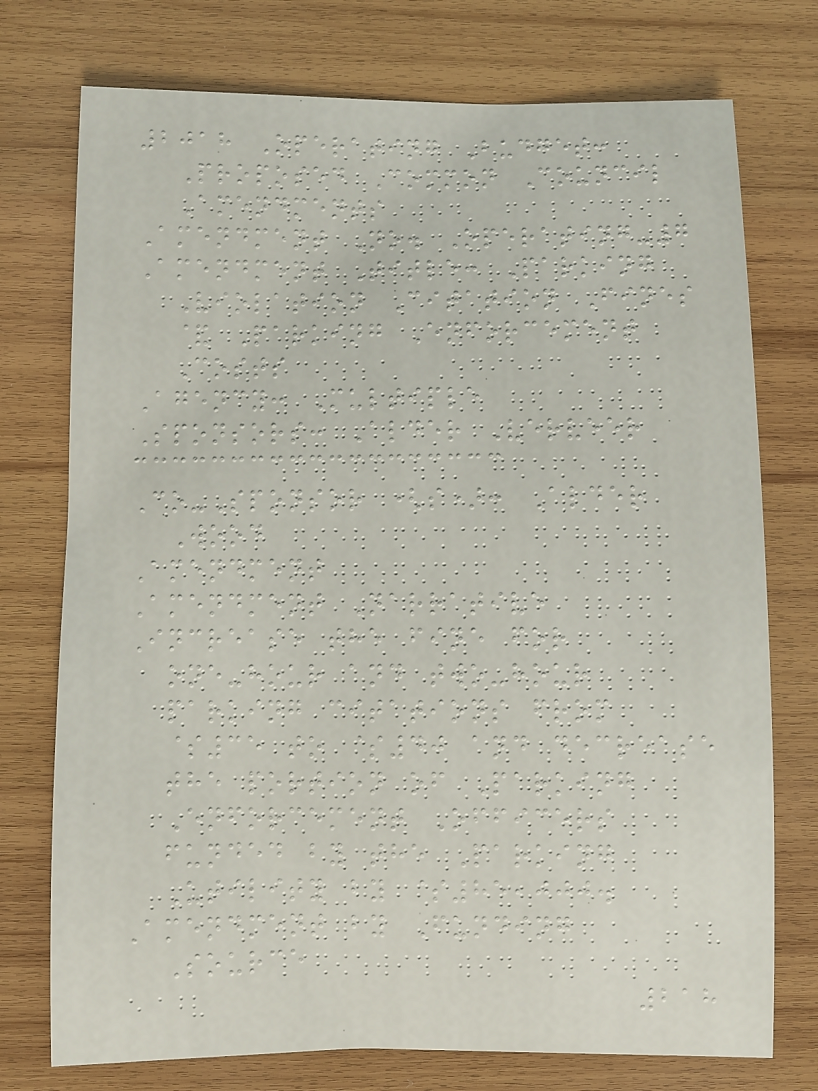2018 Operating Budget:
Proposed Common Council
Amendments
Amendment No. Operating-7
Amendment Title: Parking
Violation Citation Fines
& Parking Enforcement
Costs
Agency: Multiple
Sponsors: Alder Verveer
Co-Sponsor (s): Alder
Wood
Amendment
Amendment Narrative
Increase the fine for
one-hour and two-hour
parking citations from
$35 to $40 and decrease
the portion of Parking
Enforcement Officers
funded by the Parking
Utility by $85,000.
Amendment by Funding
Source
218
